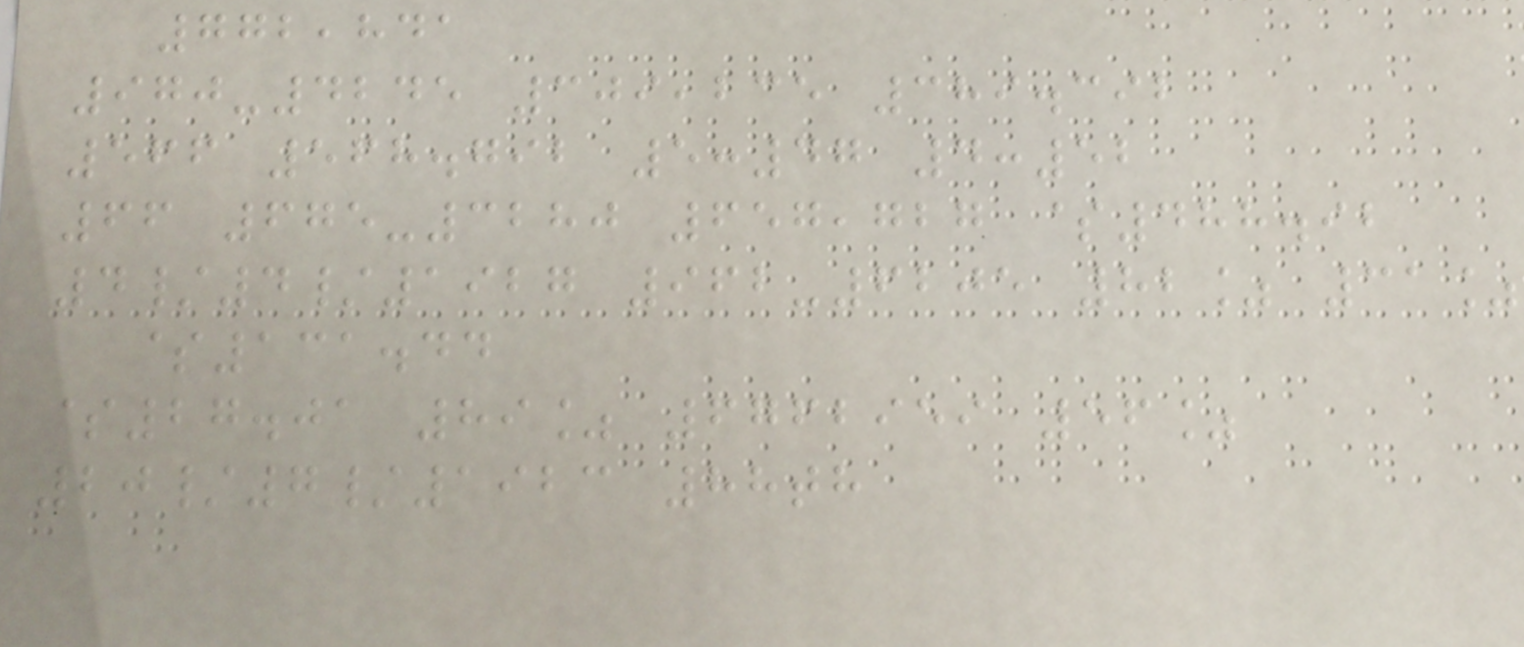772,841
970-4245 309,235 389.392
566 568.792 5:47 4:52
66 675-3280 657,727 $488.92
4/4/1927 962-6205 82% 31%
$131.44
$27.01 89% 6762959 56%
20/7/1923 88th
